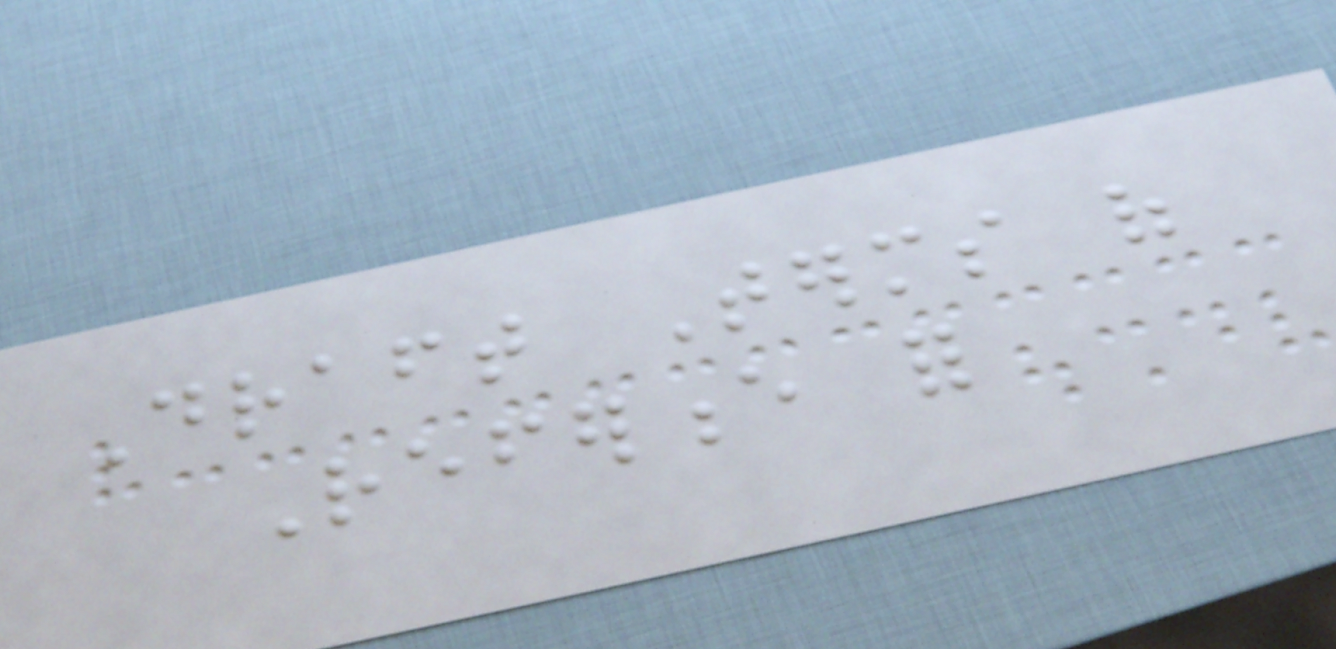Draft Terms of
Reference for
